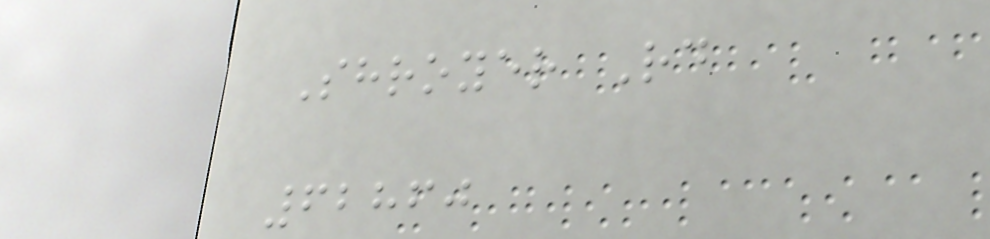Shroyer Rd
62860
